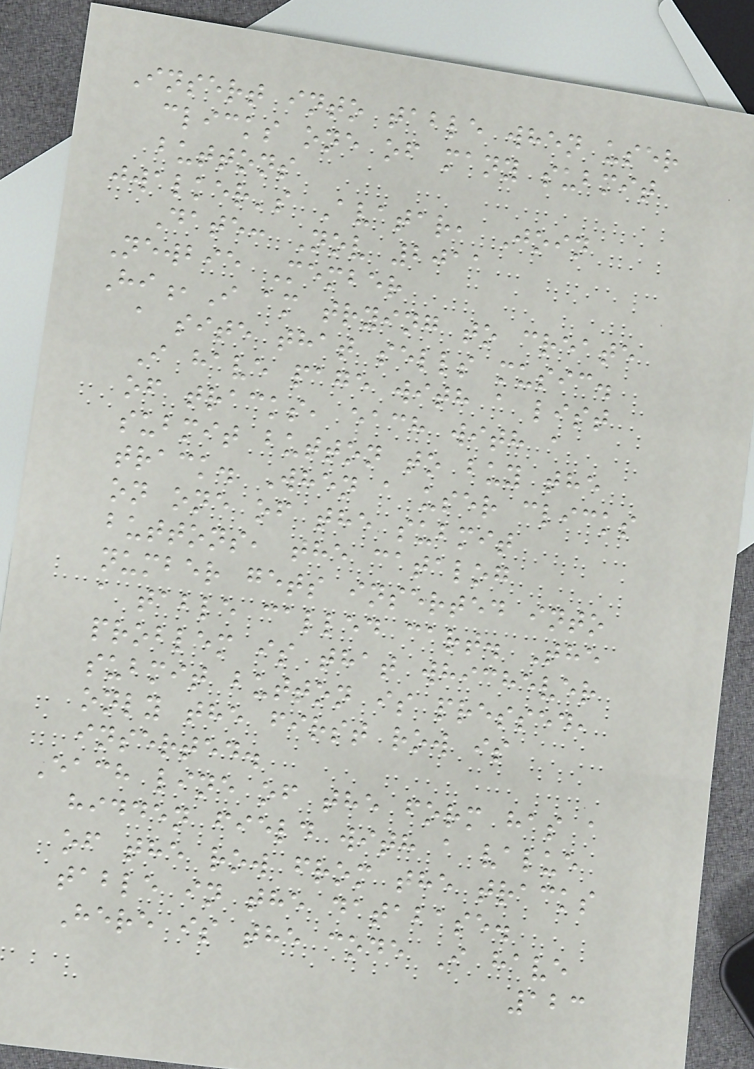Insert into table when user
clicks one of many submit
buttons
jwalker's Avatar, Join
Date: Nov 2011
Newbie Member
Hi,I am trying to create
a site that sells music.
I have page with a list
of tracks, each with a
submit button to buy the
track. When a user clicks
on one of the submit
buttons, the catalog
number gets inserted into
a table called cart. The
problem is that whichever
submit button is pressed,
only the first row is
inserted.
Each line of the form has a
hidden field with a value
of the row from the tracks
table in the database.
Here is the code I have
123
